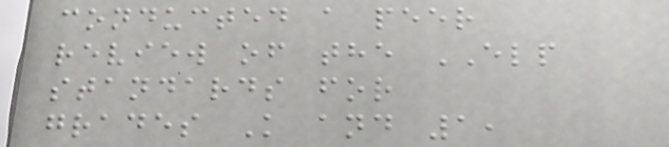conducted a peer
review of the ELP
standards for
grades K and 1,
